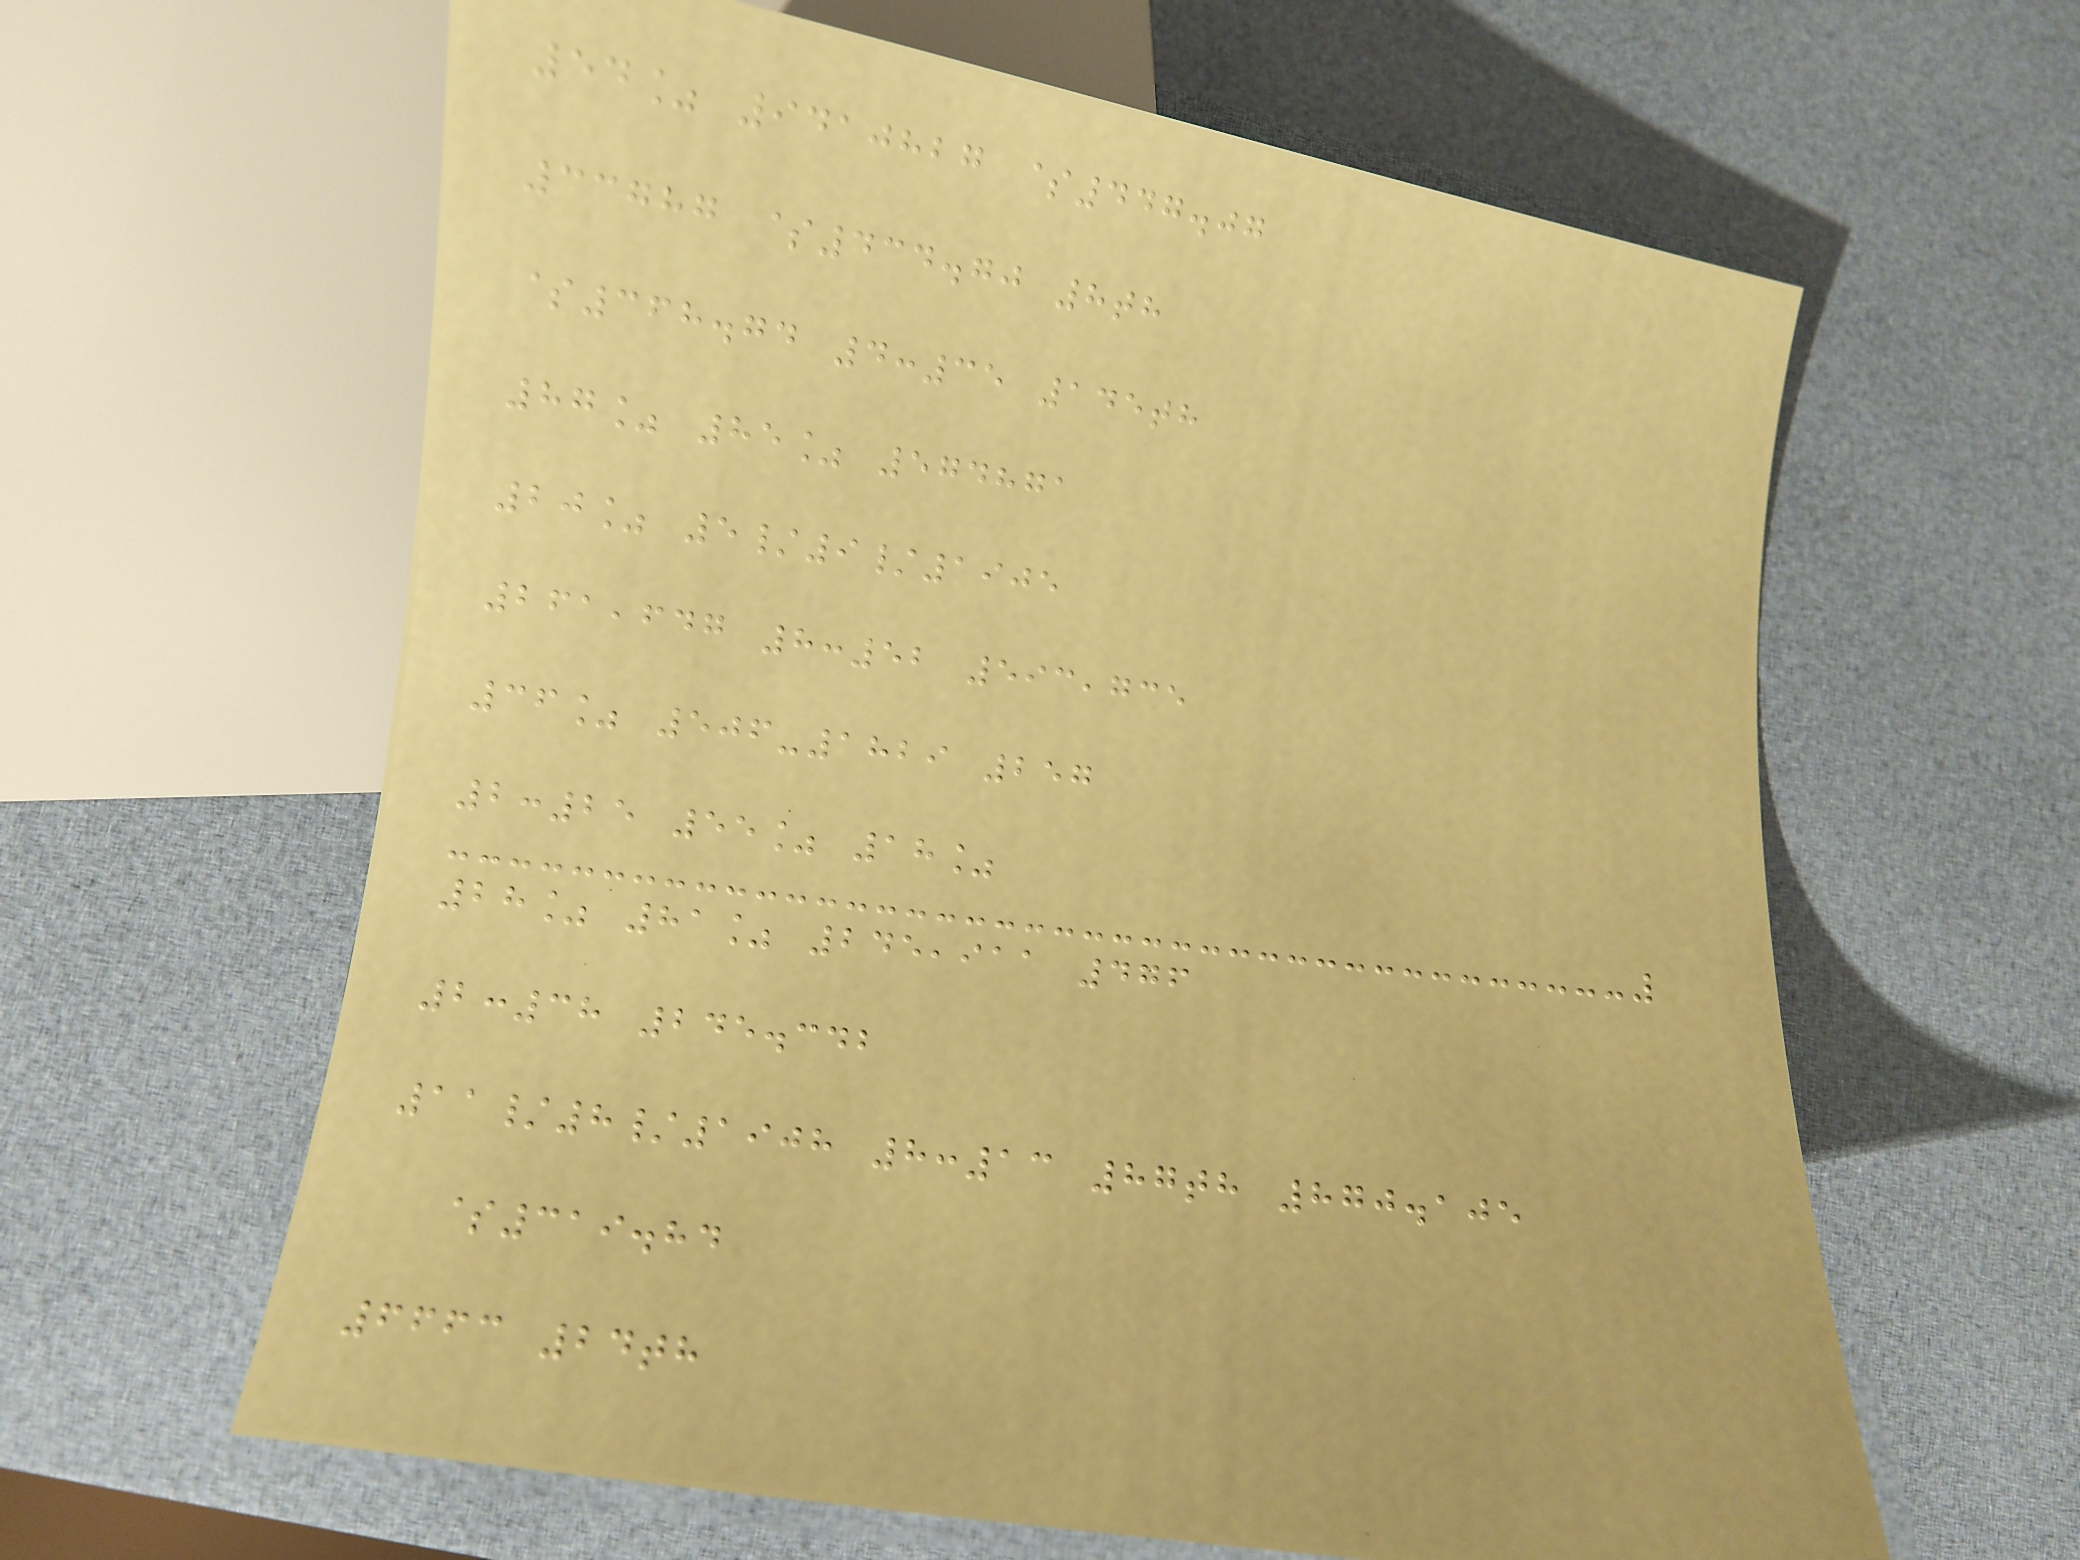54% 9410827 $447.07
33787 $434.70 8th
$368.74 4:35 145th
87% 85% 574871
20% 5/9/1905
261,647 8:52 593,735
36% 506-1829 257
2:25 55% 18%
28% 81% 245,911 476
2:38 245.342
11/8/1908 8:13 87th 870.105
$319.84
6663 24th
